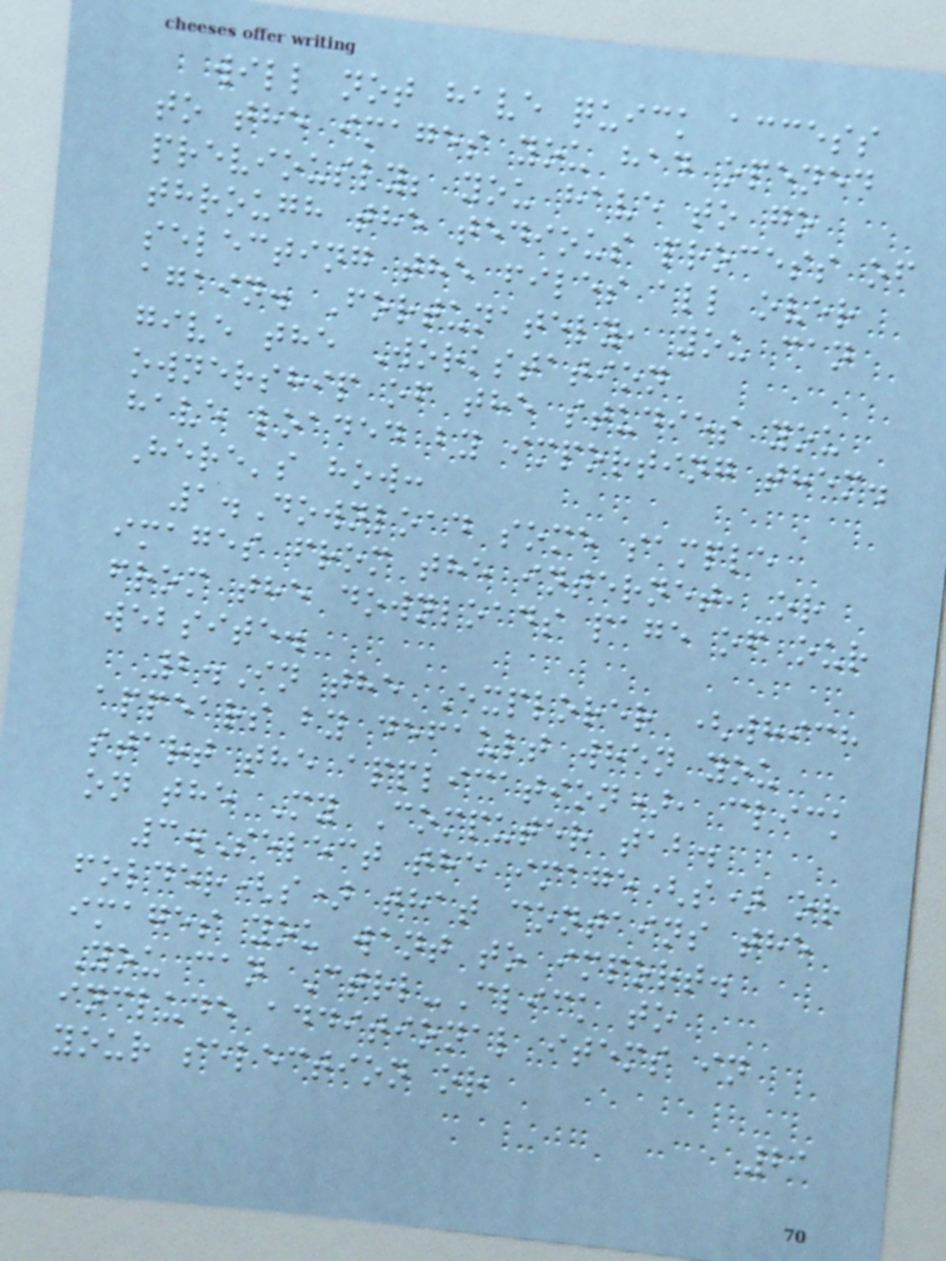will not have quick access
to the images you had opened
previously; you have to go
through the tedious process of
selecting the files all over
again. Fortunately, you can
give the Workstation
ownership of the studies you
have loaded by importing them.
Here's how:
1.Download some sample
images from the internet, or
from the downloads page of our
website.
2.In the Explorer (which
appears by default when you
start the application), click
on the My Computer tab.
3.Select the image(s) or
folder(s) that contains the
images you want to import.
You can Ctrl-Click to
include additional items in
your selection or
21
